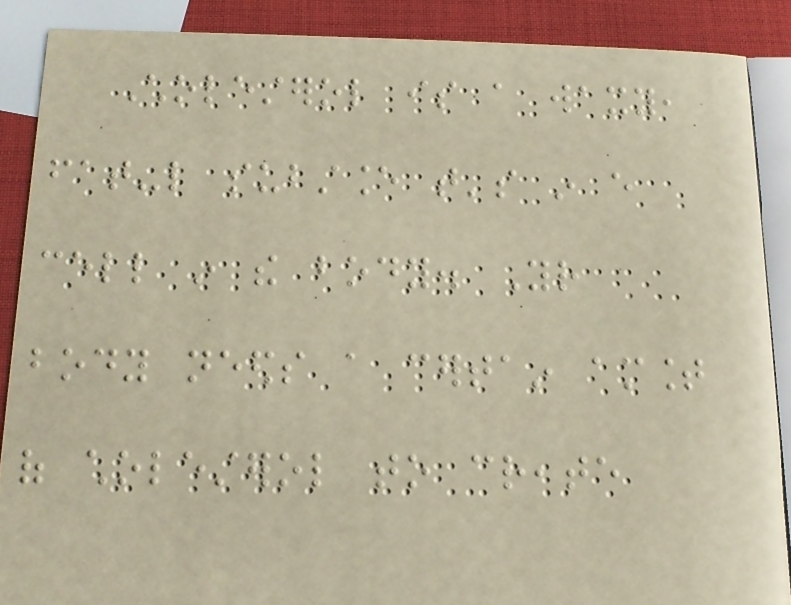Cholesterol is a waxy,
fat-like substance that's in every
cell in the body. Your
body needs a certain amount
of cholesterol to create
